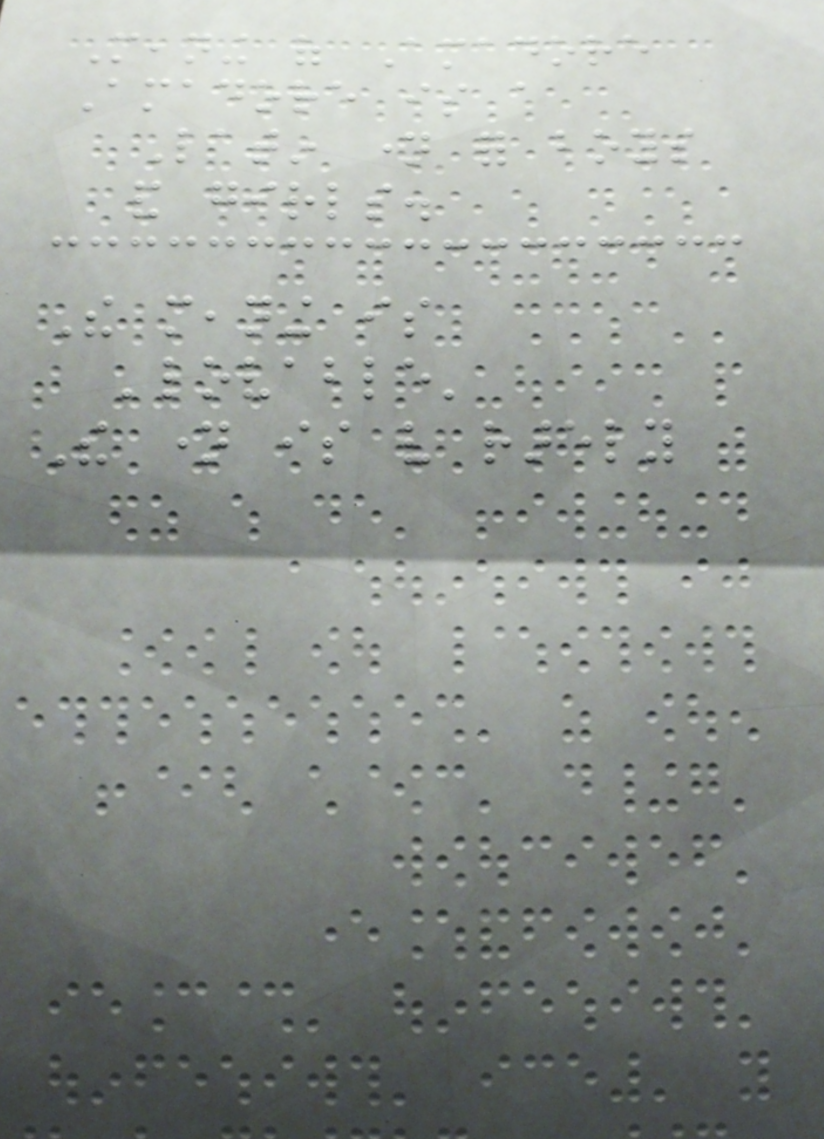Meaning of Amadore
Amadore is a
Latin name for boys
and girls.
The meaning is
'lovable'
The name is very rarely
